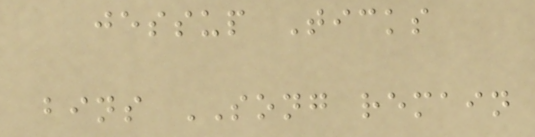jessup Ticks
bins SONG remain
